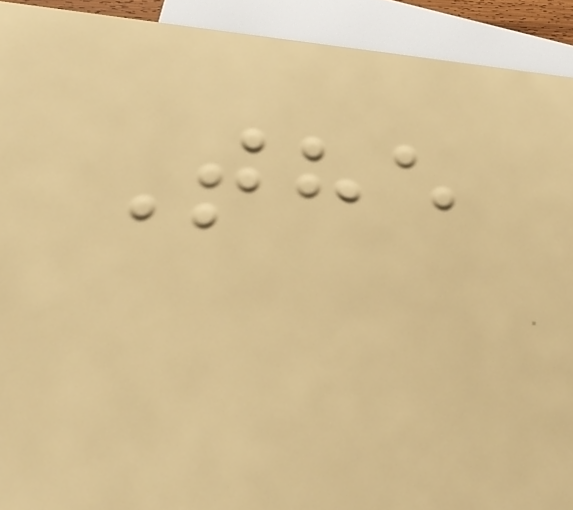The
